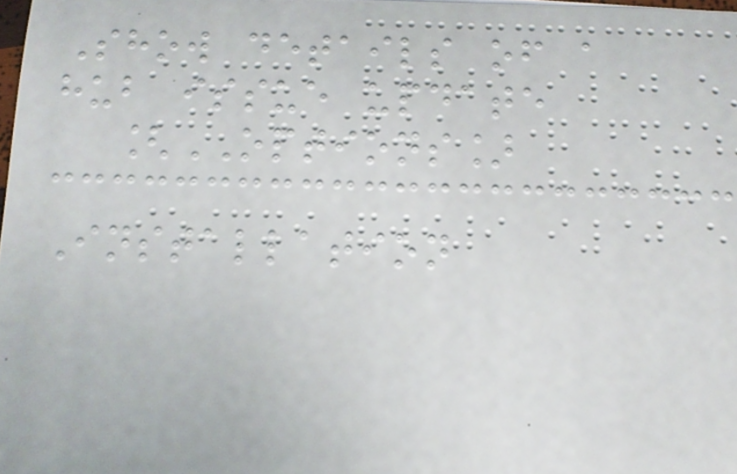Show details of a
hub issue update
[OPTIONS]
Installation
